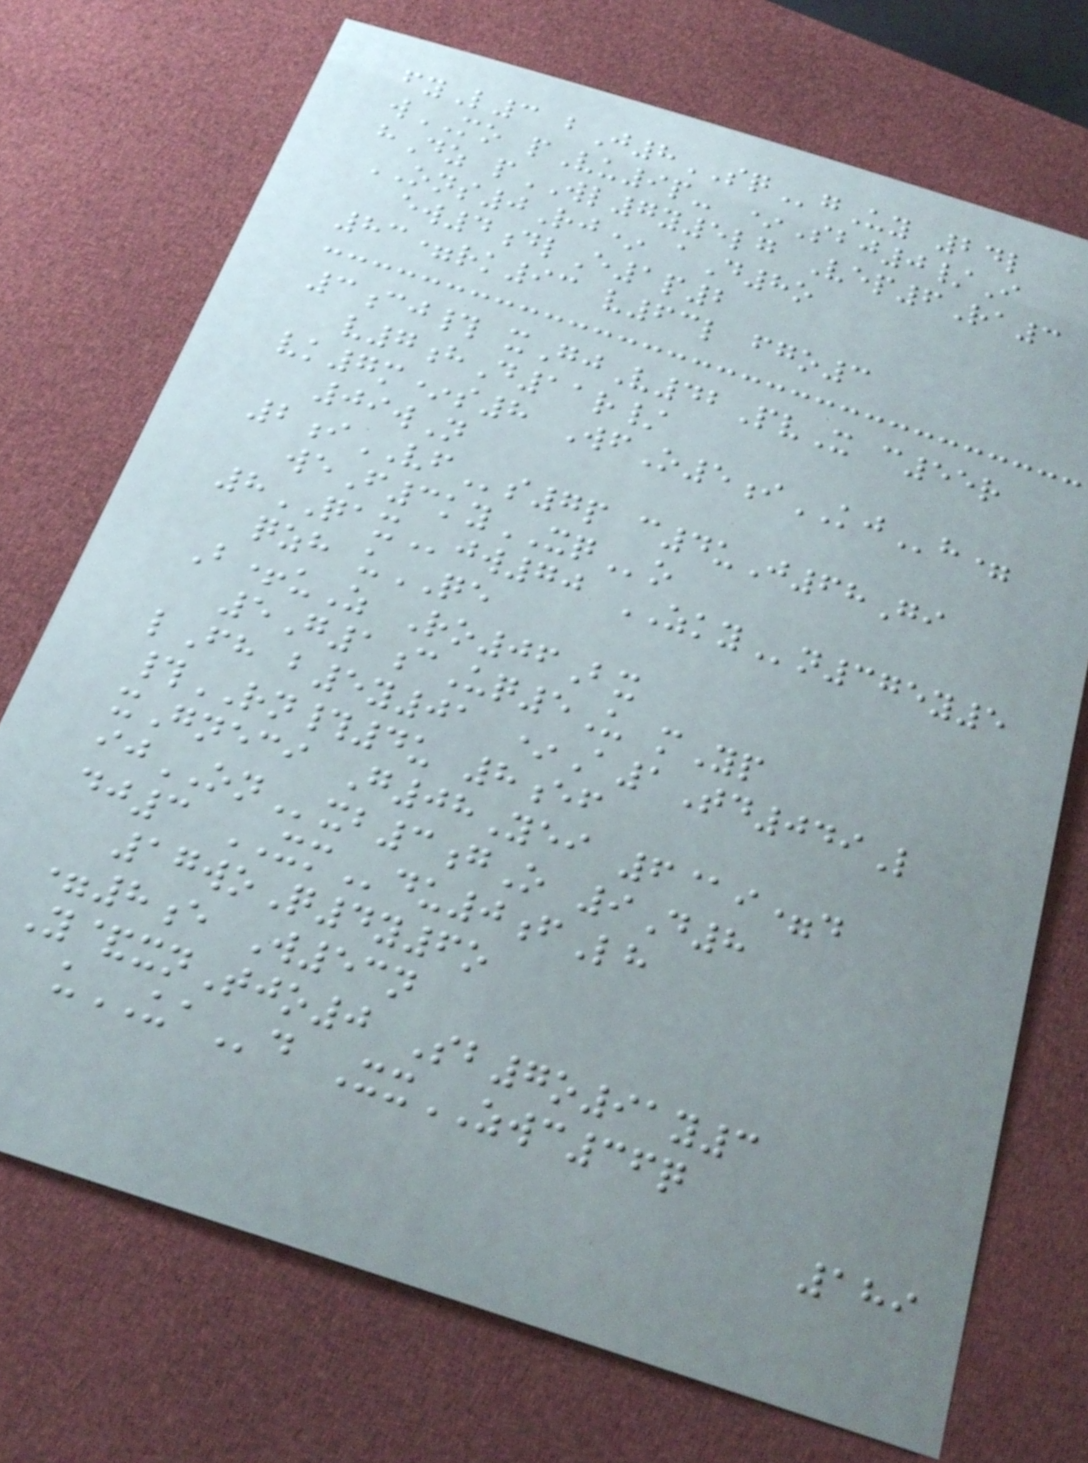fyL3 bJ8SQgUy 24l
wMO pVu9p- *Sbj0/I
hDz pWL7y5lg Vep6Ra3
ONS0Rj* aD8o
ew4dlE1p2
83=rk93 v63l fgo3
3cj# xGjV42PvX c55r
v7hD11r/
vk7m*s8 WfO5iKJh=
09wN
2iVFs7p c4uJ68Gi
weF3kyXQo
8QAXjw70 ZKYn375y5
qzh uQE
B+uZ Ro06Bx
5G1cUq5U mYp
lFh b5y01 *A1Td049L
#RN#4u 8ef
xGneci G08Yei 6@i=d
ijONxb3gO 9D8
dj3 XMdu0fLh
17woQ4y6o
=8e W53n
Y&xnTjo0 Sb7o91y3
uUAd XxZWC36q
189
